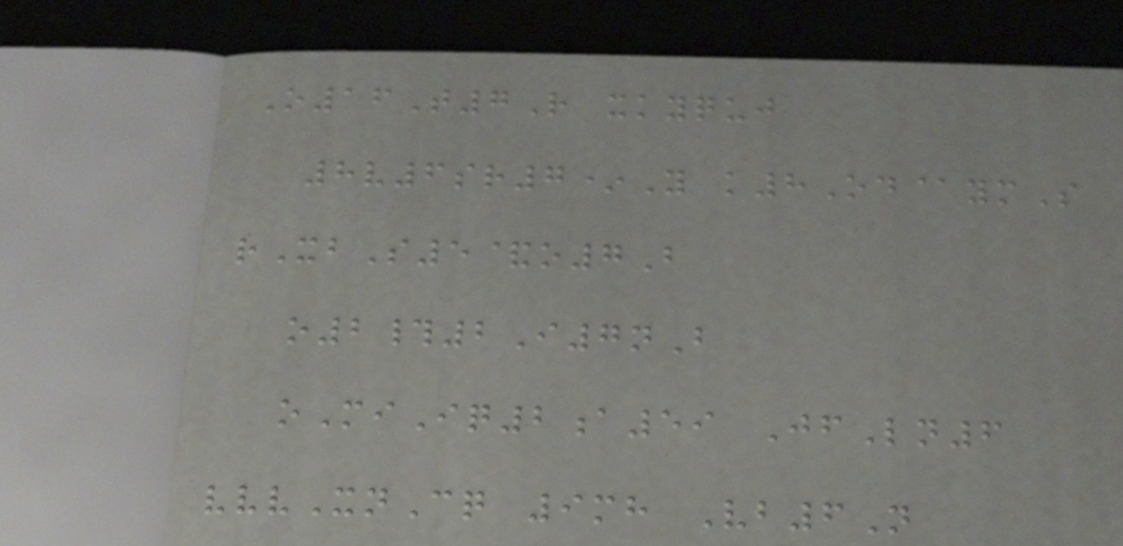O16T7R xkyquj
8v6sr7*Y k8Od@ymS
rXbS5&o7B
o2#2I7nB
oMiIq2a59 JfLn6
vvvXnCq 9mh Vb6N
